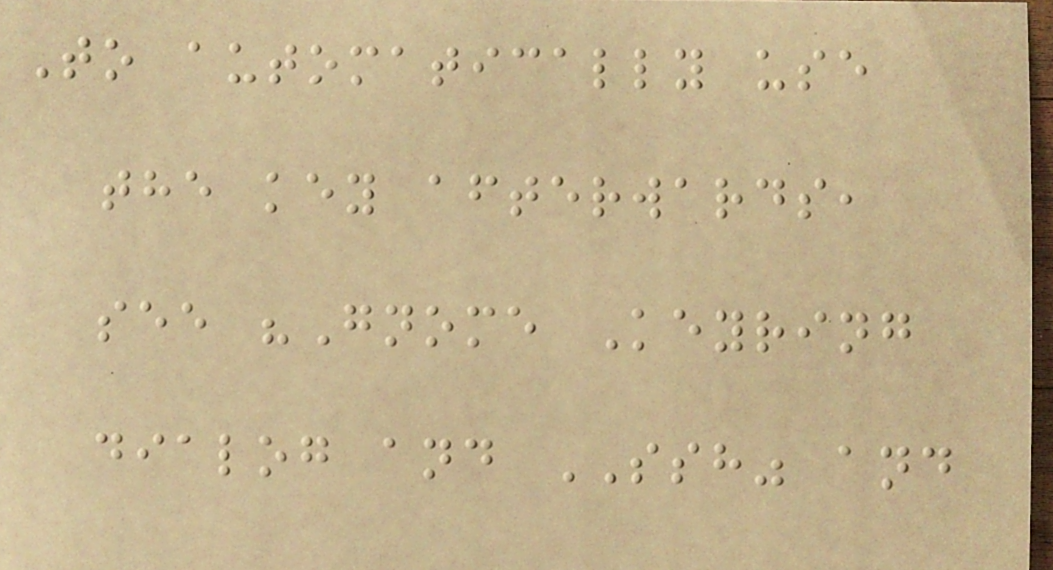To automatically use
the key afterwards,
see "Gnome Keyring
dialog and SSH" and
